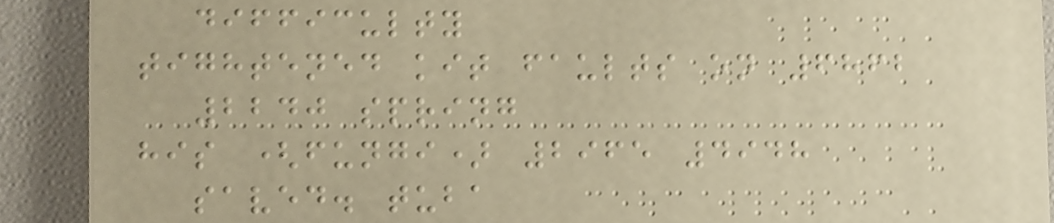difficulty
tightened kit faults on 6862
2240 spring
his (fungi) 2965 4948
saved. tuba
